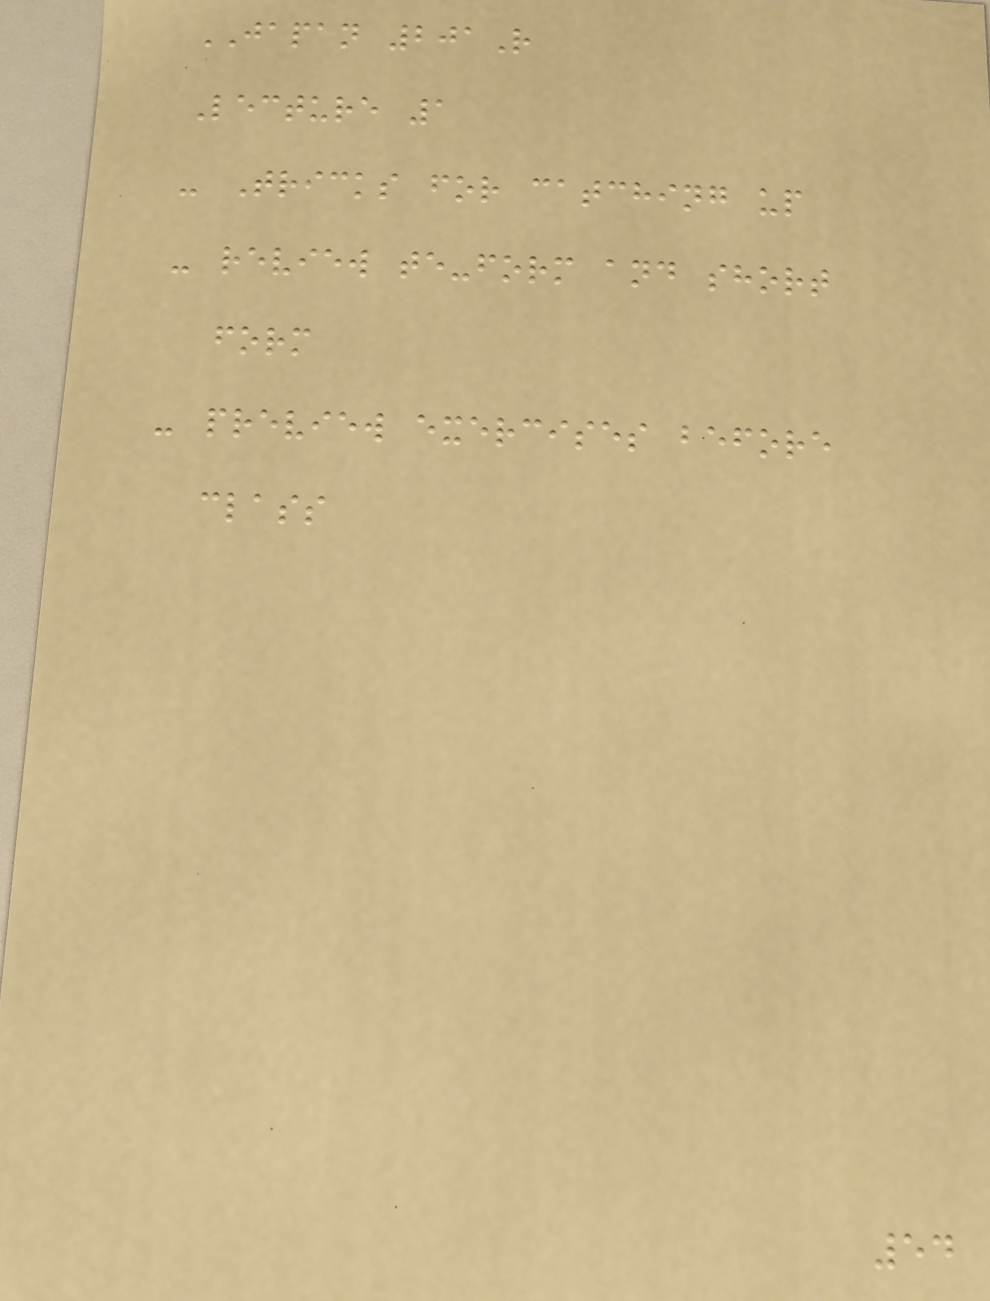JAPAN 201R
Lecture 1
- Tricks for catching up
- review te-form and short
form
- preview exercises before
class
54
